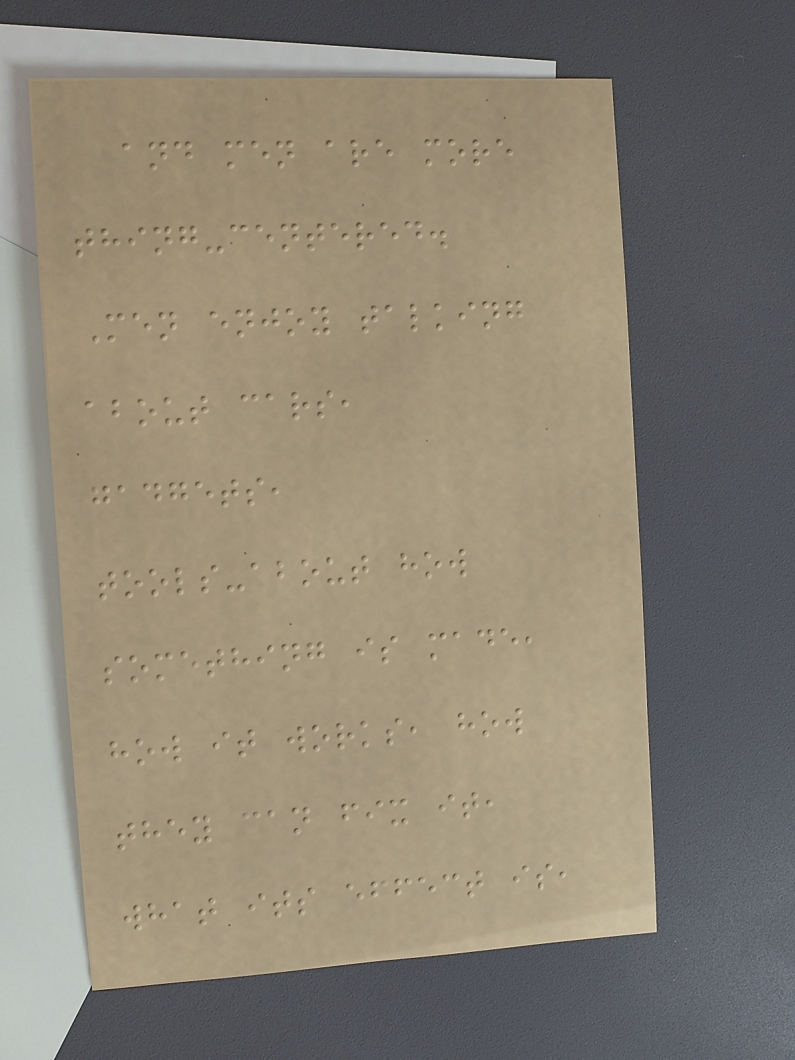and men are more
thing-centered.
Men enjoy talking
about cars,
gadgets,
tools-about how
something is made,
how it works, how
they can fix it,
what its effect is,
